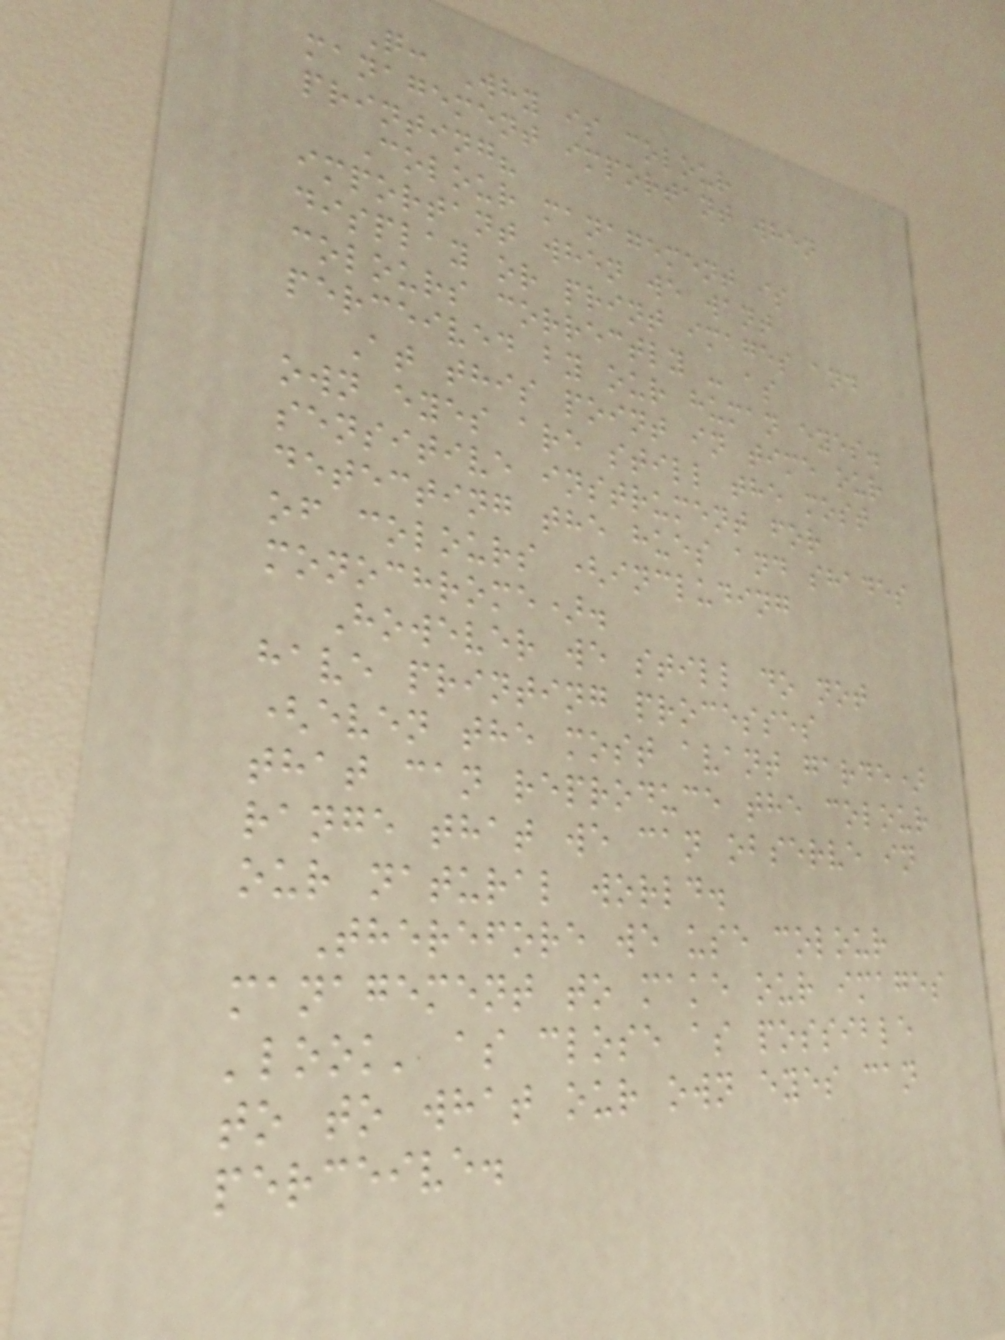Q: Why is colour
management important when
printing?
Colour management is
important when we want
display or print images and
colours correctly - as
perceived by our human eyes.
At this point in time our
own eyes are still the most
sensitive instrument for
detecting the hues and shades
of colours (including
monochrome).
However we still do not
have printing processes
(even the most avant garde)
that can reproduce the colour
range that we can observe in
our natural world.
Therefore we use colour
management to make our images
'look' as close as possible
to to what our own eyes can
perceive.
